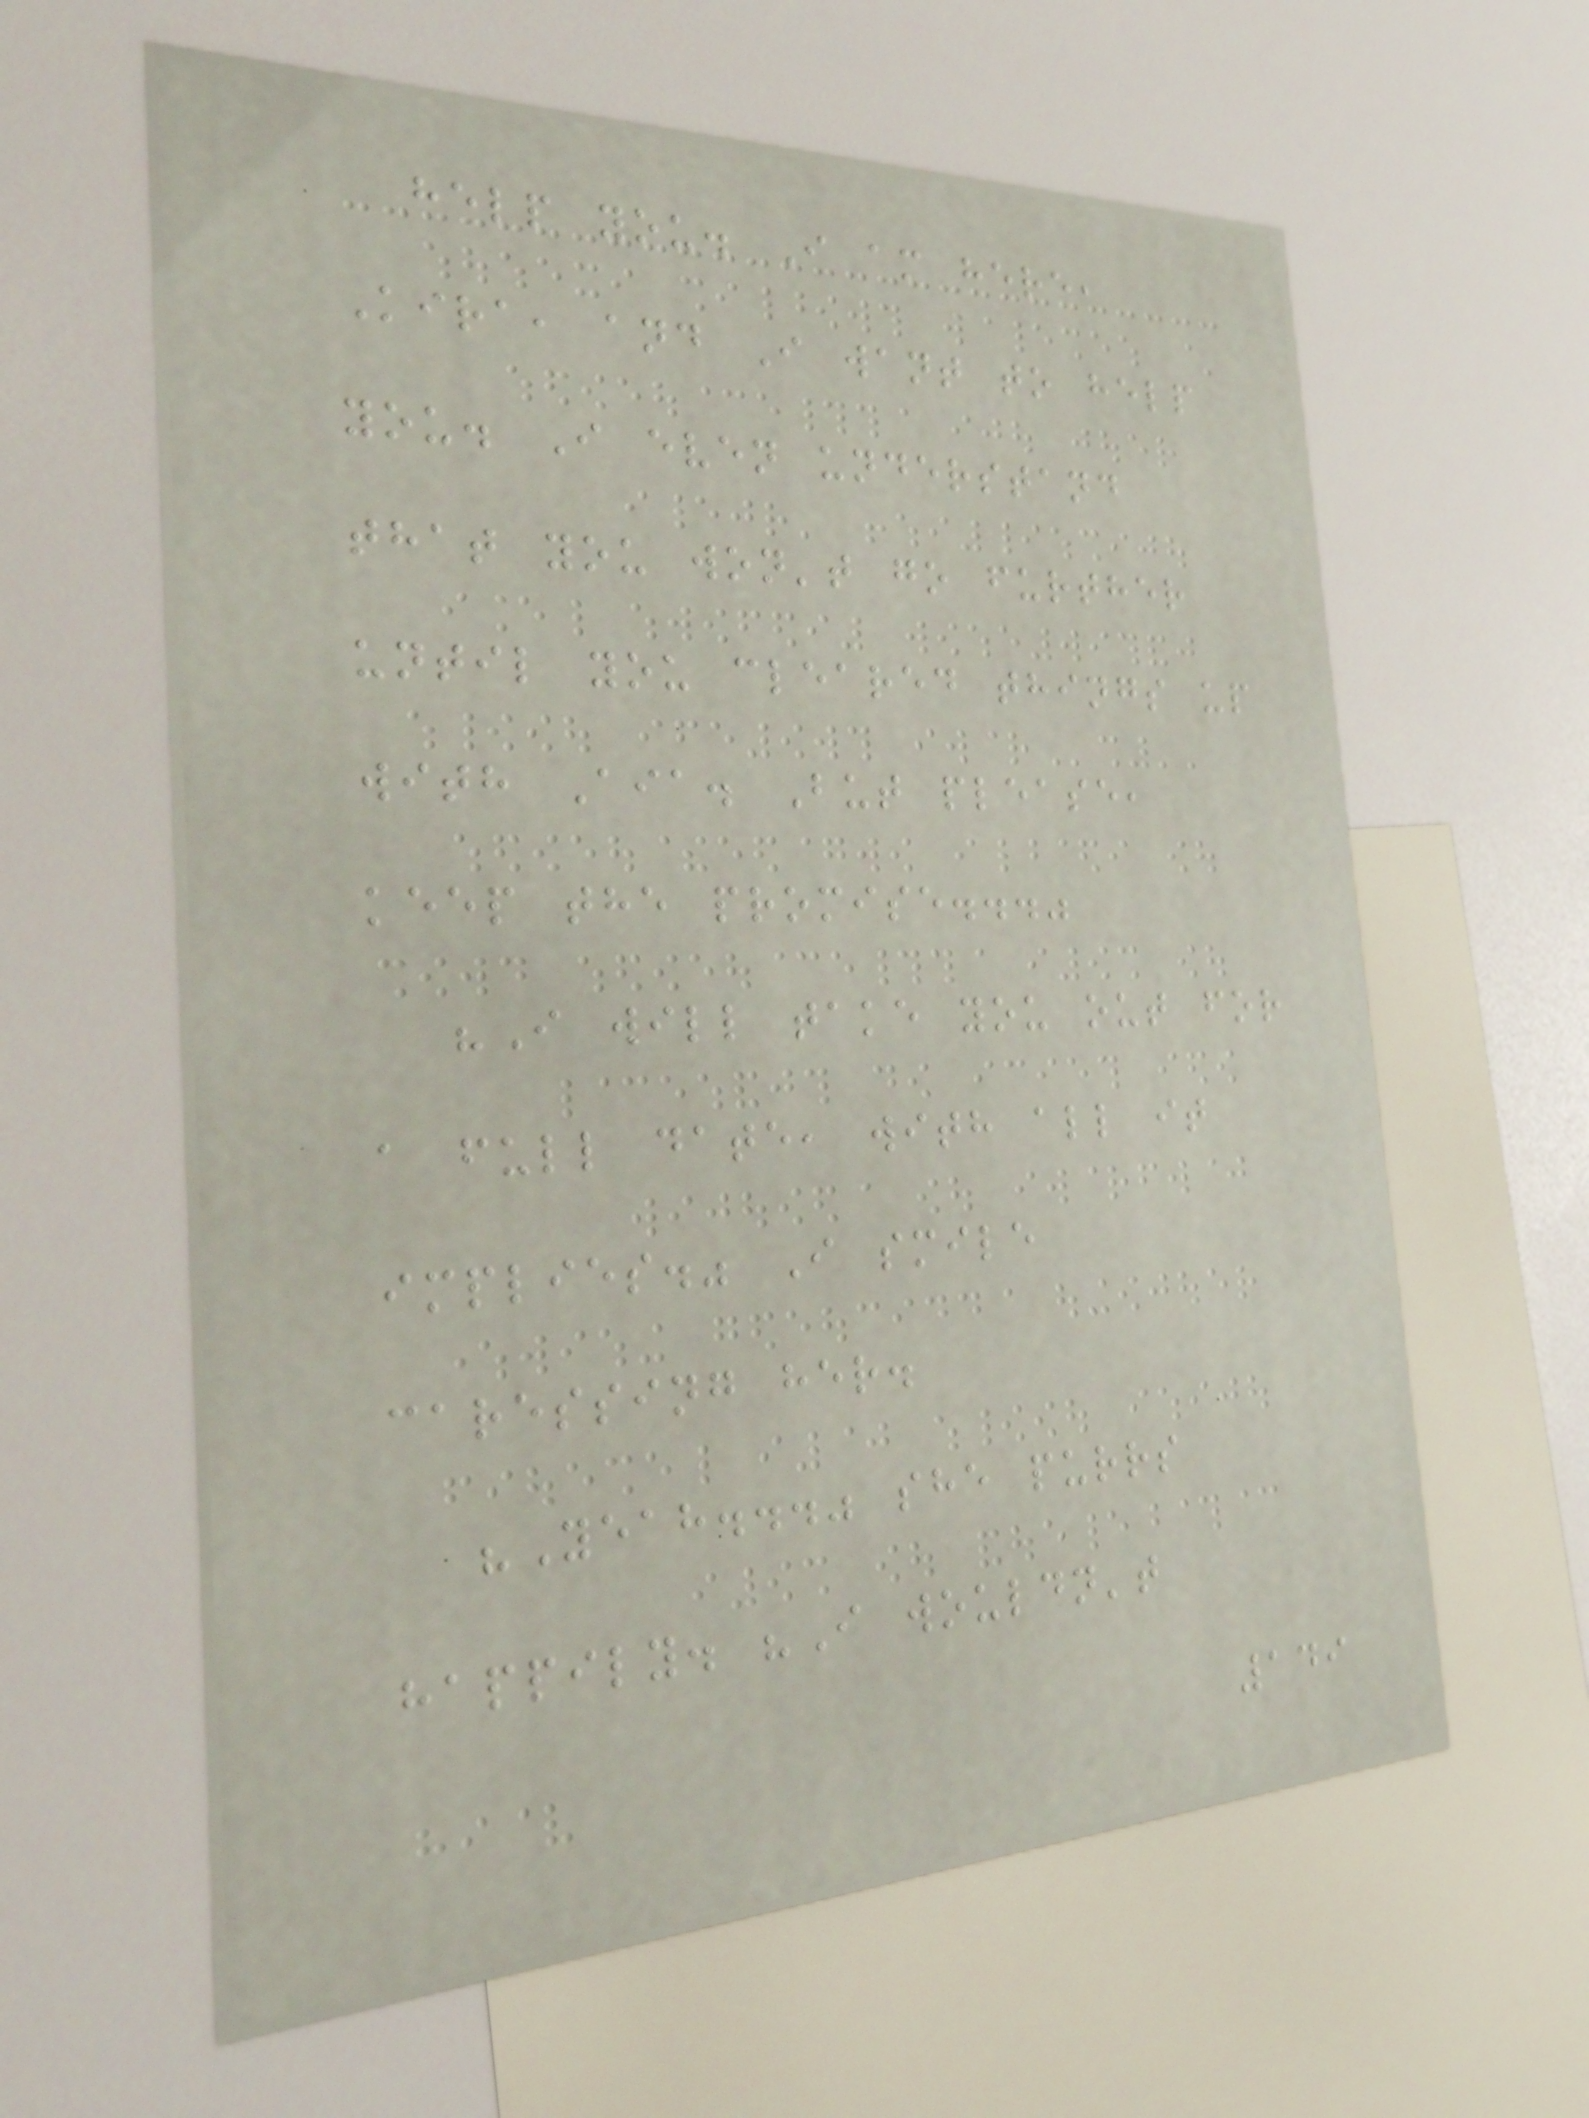help you. I am here,
Kira, and I want to help
you. I even understand
that you won't go further
until you cleared things up
with Aia. But please,
keep the promise..."
"I will take you out for
a full date, with all it
implies." I smile
caressing her.
"Yeah..." she purrs
happily. "I wouldn't
149
